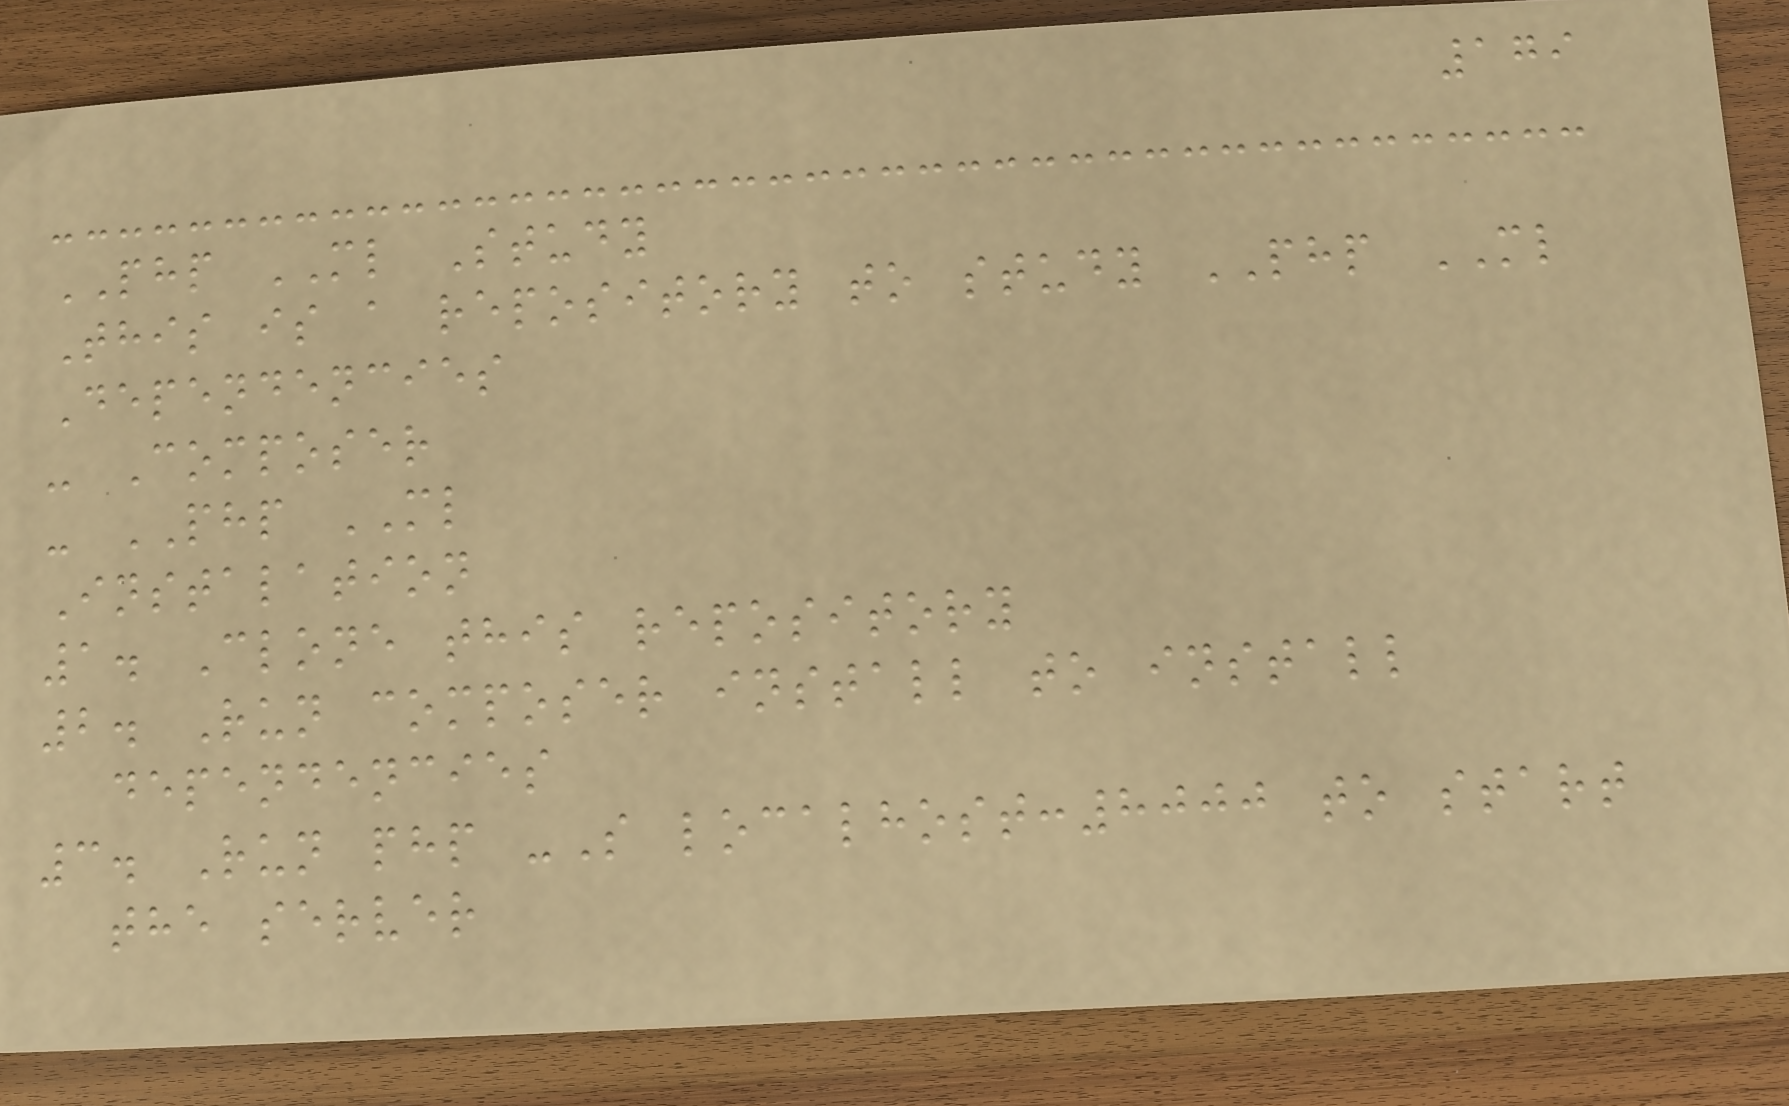179
PHP ML Study
This is a repository to study PHP ML
Dependencies
- Composer
- PHP ML
Instalation
1. Clone this repository
2. Run composer install to install
dependencies
3. Run php -S localhost:8000 to start
the server
